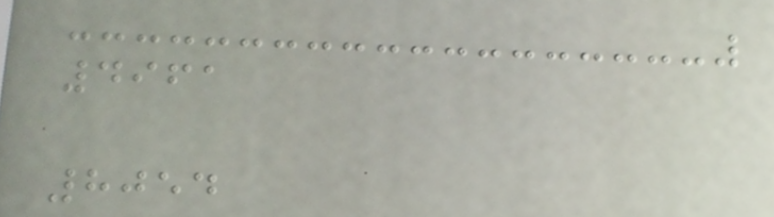4961
8054
